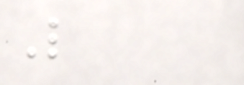Like
